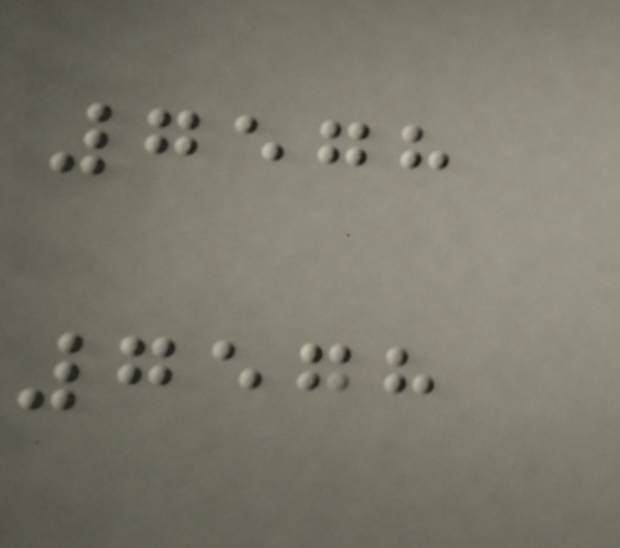7578
7578
